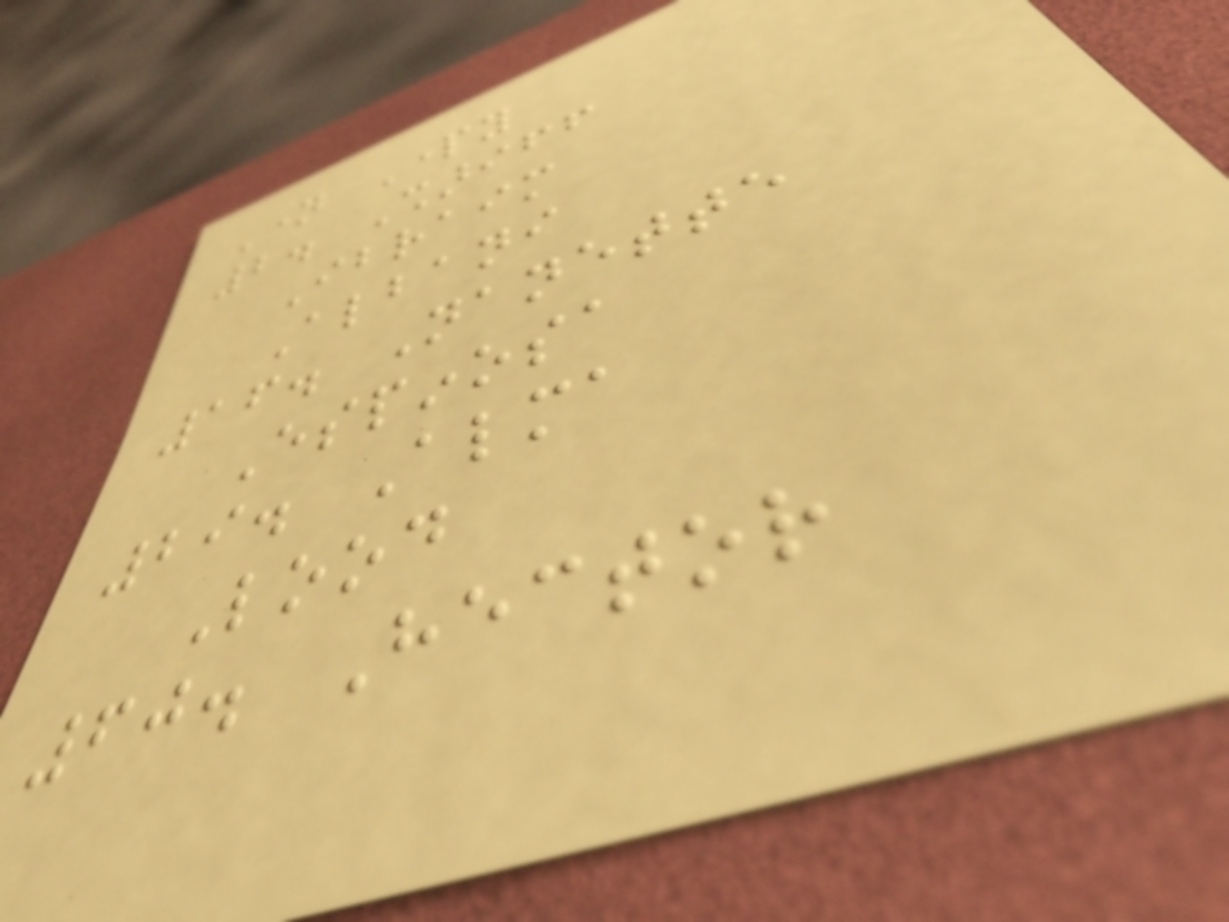Name Party
2. Shariff
Ibraim
Albani
16. Nanette
Espinosa
29. Alma
Lood
60. Hector
